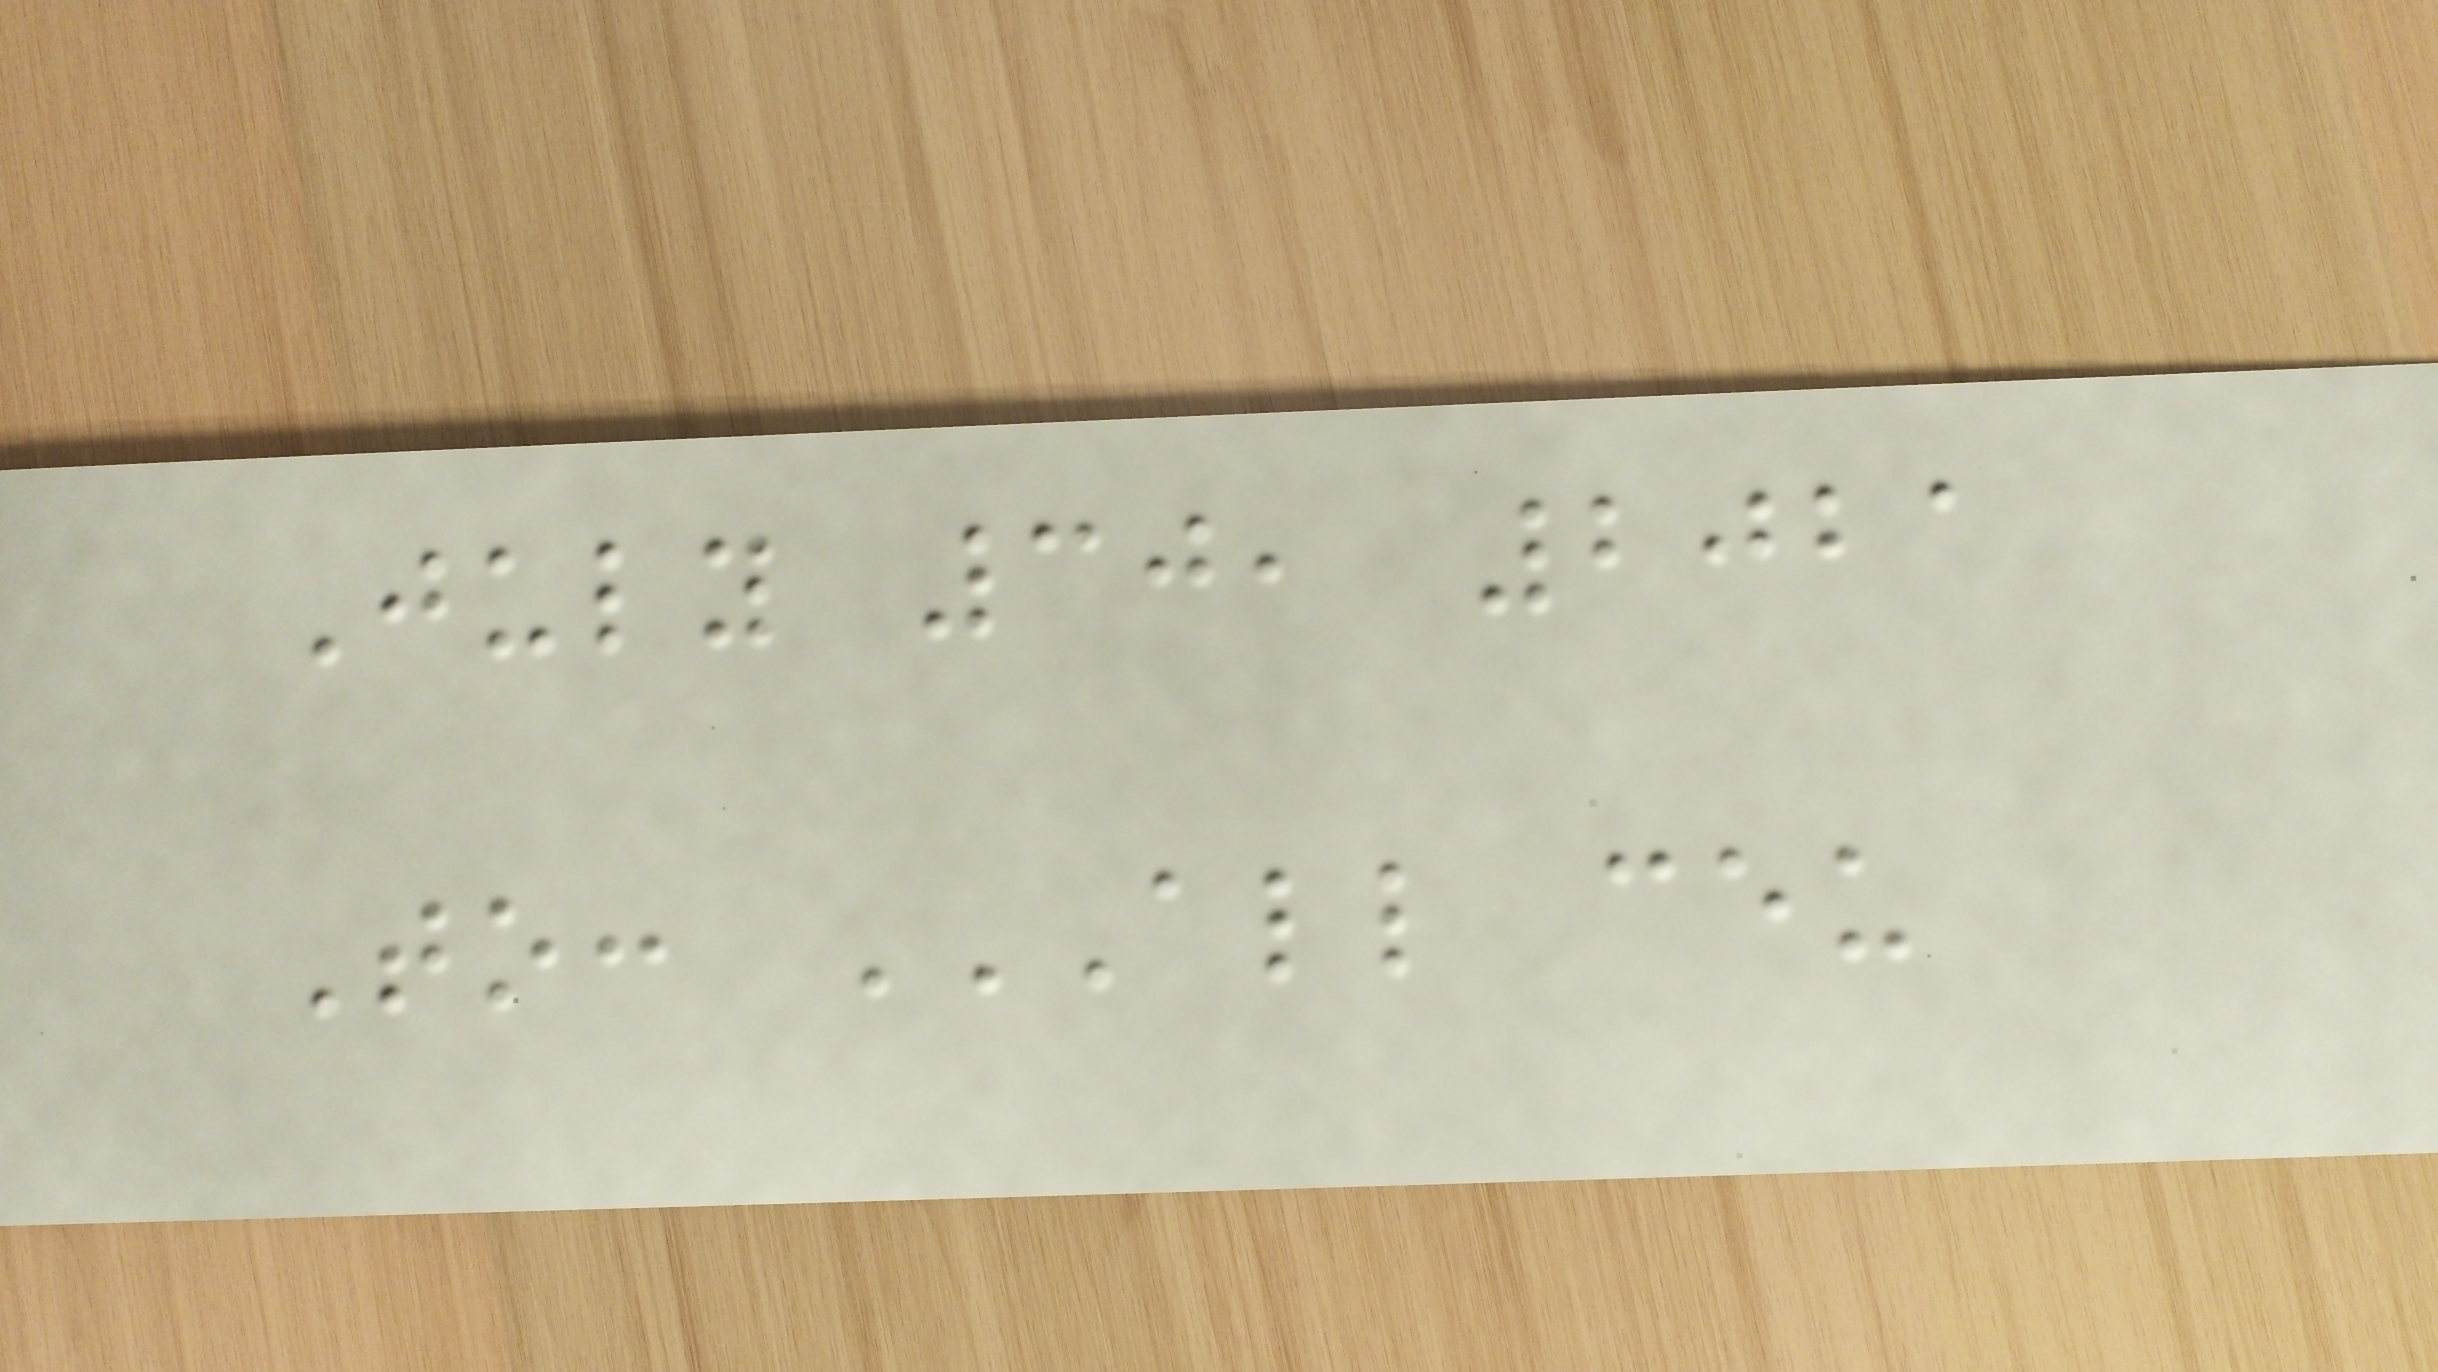July 30, 2021
To: ALL CEU
